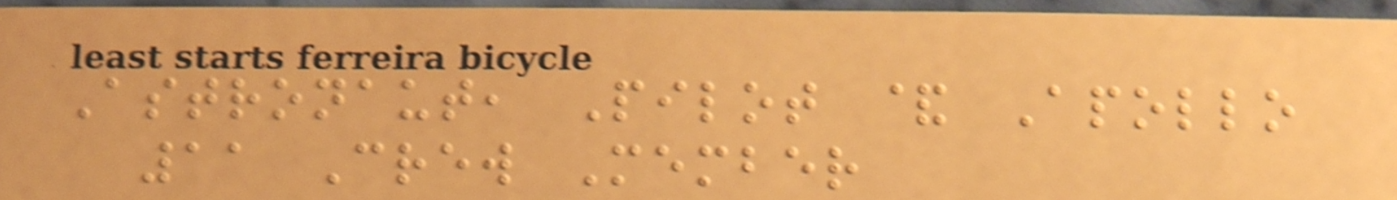Astronaut, Pilot & Apollo
11 Crew Member
